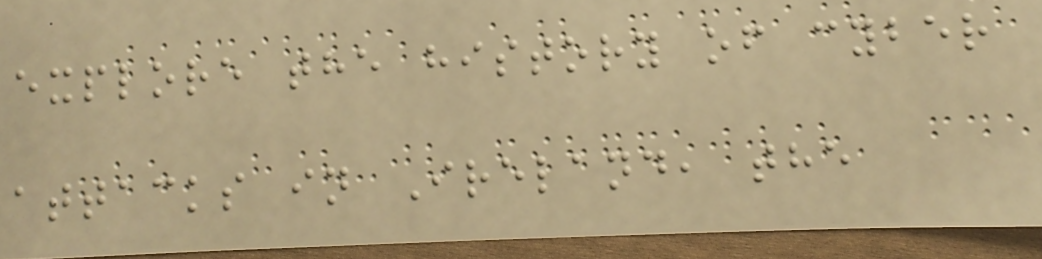explore the history of cyber
attacks in Ireland, the
